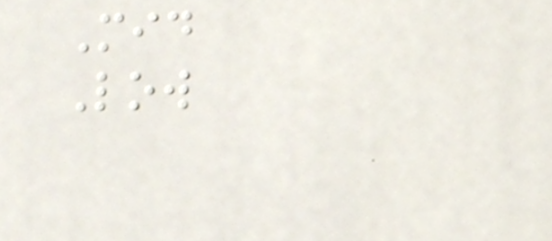Mid
Low
